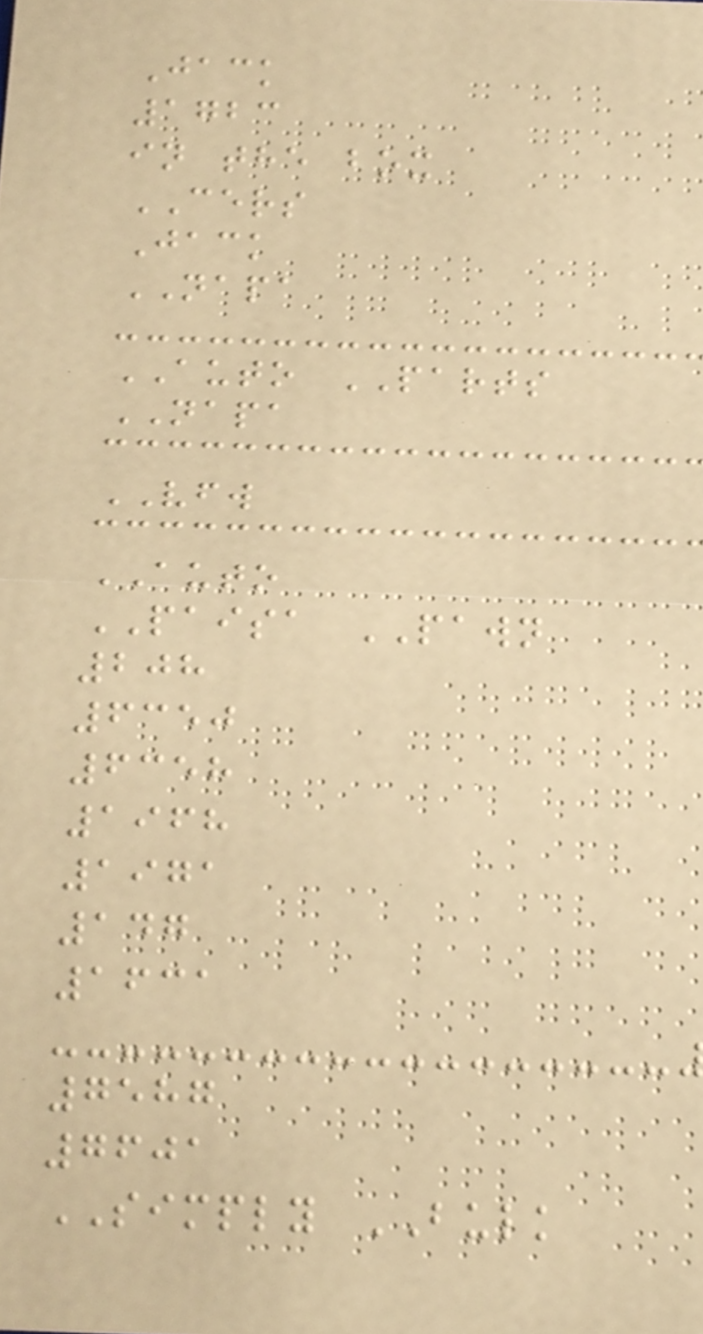Jack
1723
in the box
CERS
Jack
NAPA
AUTO PARTS
NAPA
VFW
AUTO
PAISA PAWN
208
6350
6358
1968
1971
147
1631
7587
7601
SIMPLY BULK
